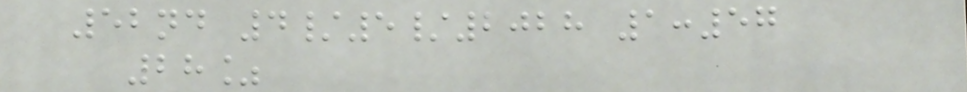52nd 4/5/2028 1:57
28%
